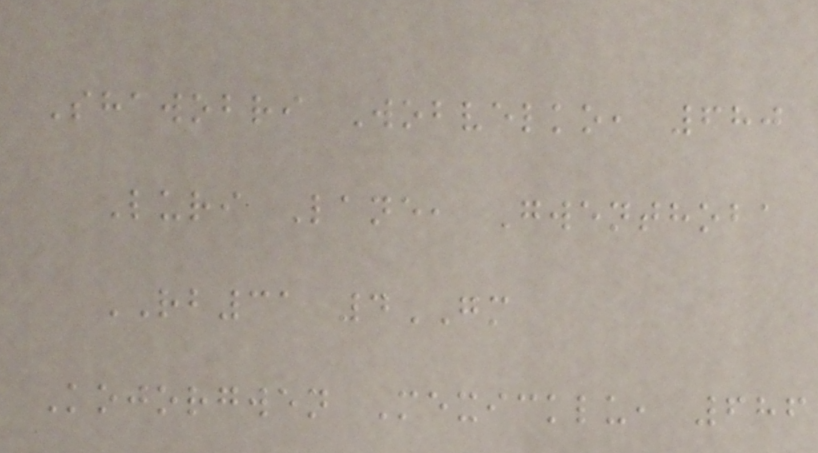Shawobri Wobvelko, 680
Luri Lane, Gwenthoba
RB31 4GM
Kojorgwen Mexicklu, 686
